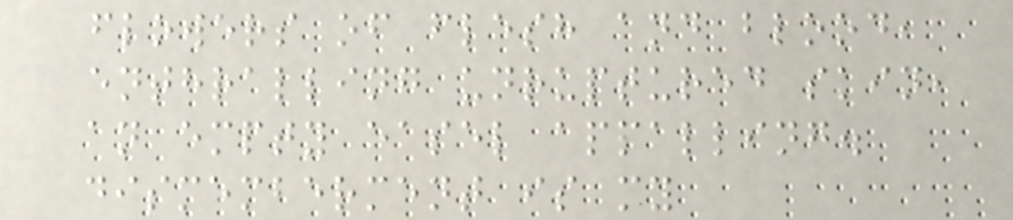flowers of flesh and blood,
enthralling unruptured skin,
an empty easel appalling.
dismemberment is my
